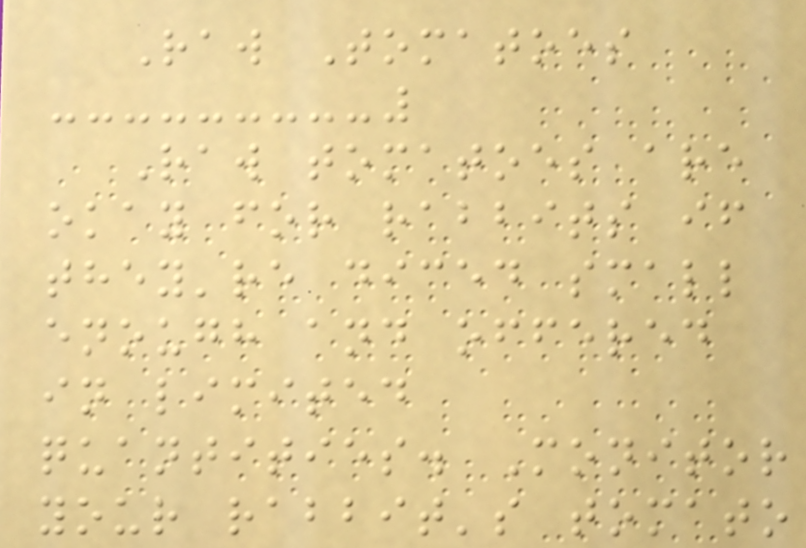Raw Tomatoes
Raw tomatoes are
okay for rabbits if
they're diced small
enough and offered
in limited
quantities. Monitor
your rabbit's tomato
